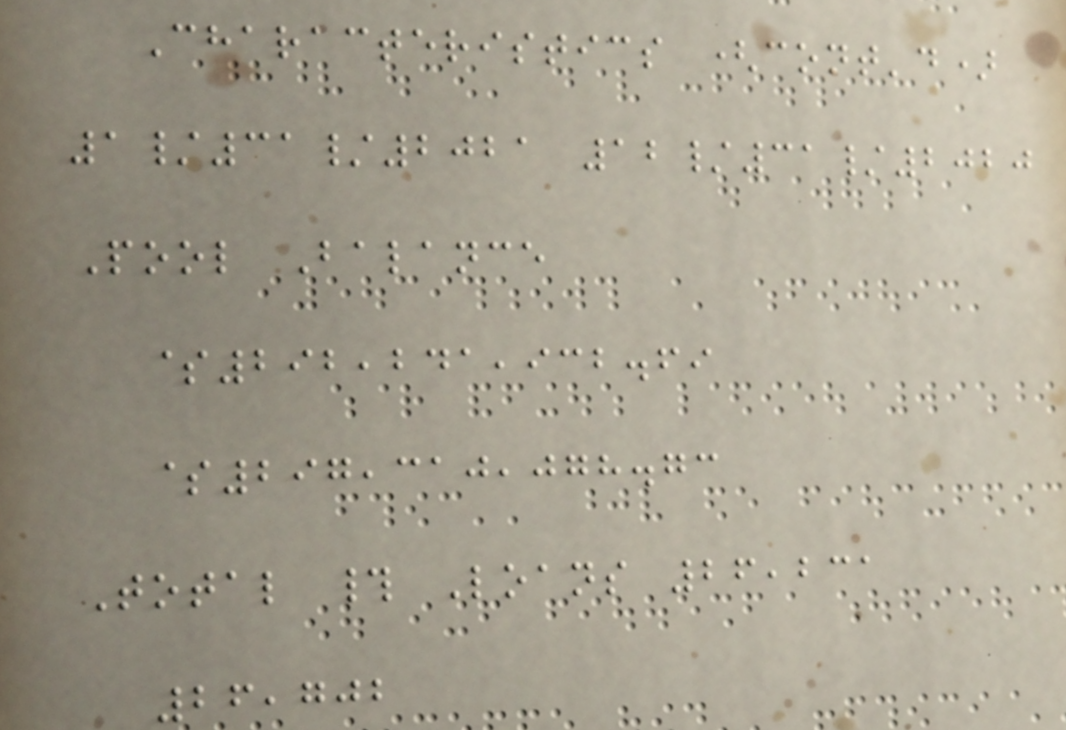Characteristics (cont'd)
1/31/2021 12/31/2020
Pool Balance
$292,241,932.69
$297,310,078.73
Total # Loans 26,231
26,702
